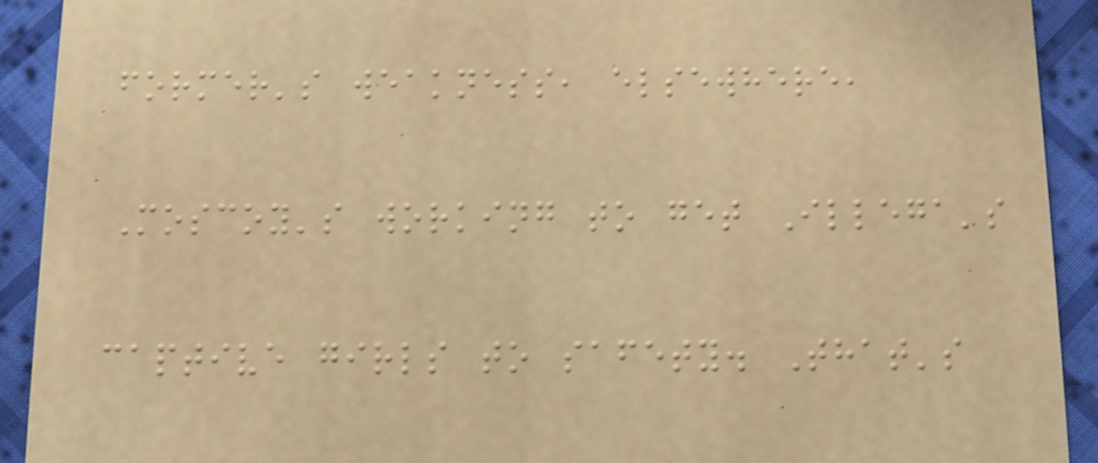former's weakness, elsewhere,
Moscoy's working to get Illega's
captive girls to safety. That's
